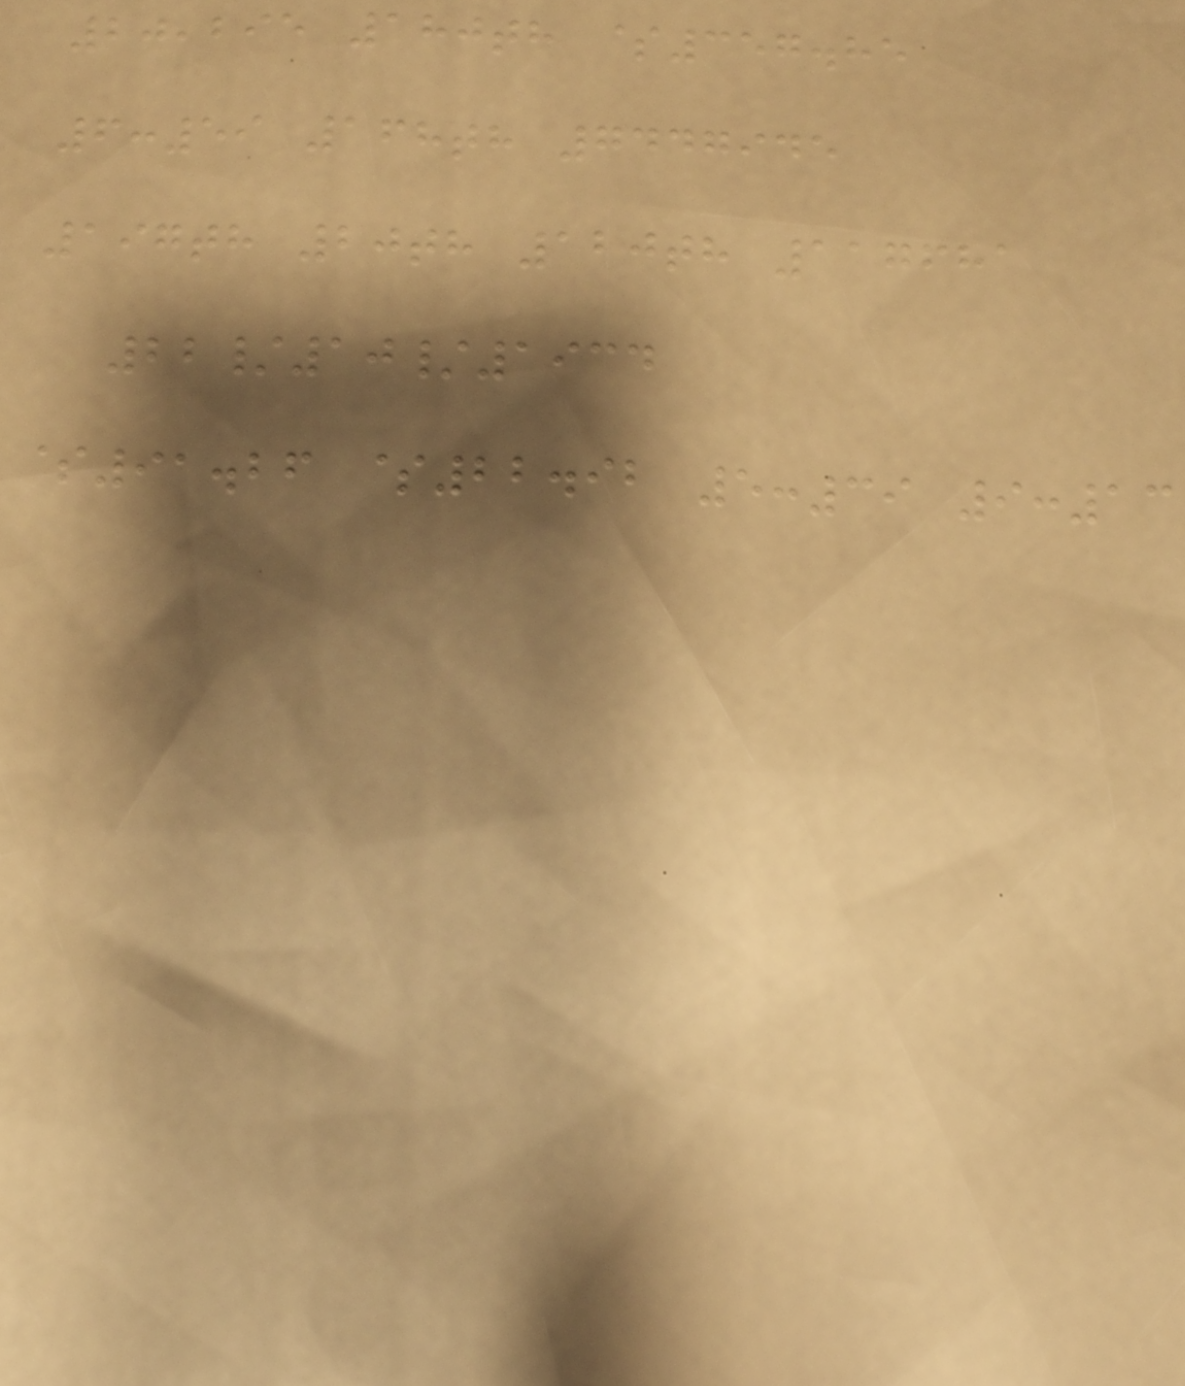20,295 180th $357.85
6:59 168th 7447945
197th 20th 120th 117681
22/10/1934
$91.26 $22.92 5:39 9:13
